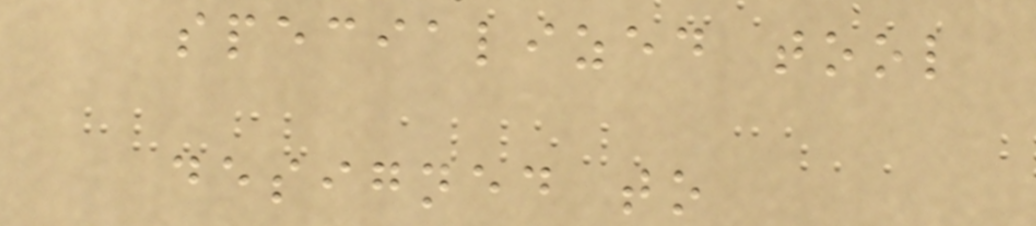specialized tool
designed to
